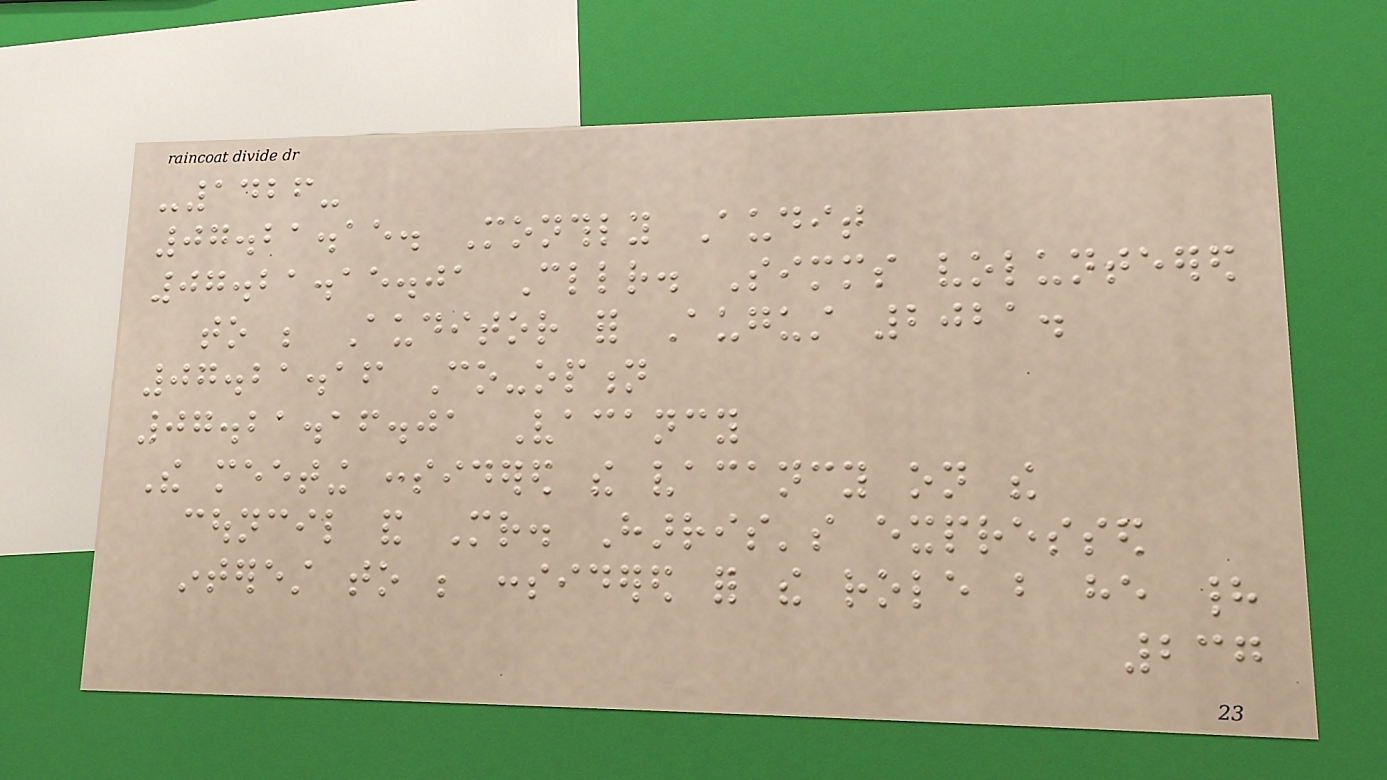-1426-
07.21.15. Monthly Audit
07.21.15.01 Cllr. Simms volunteered
to be Auditor for August 2021.
07.21.16 Co-option
07.21.16.01 Vacancy
The meeting considered the vacancy on the
council and Mr. Harris's expressed
interest to be considered for the role but he had
237
